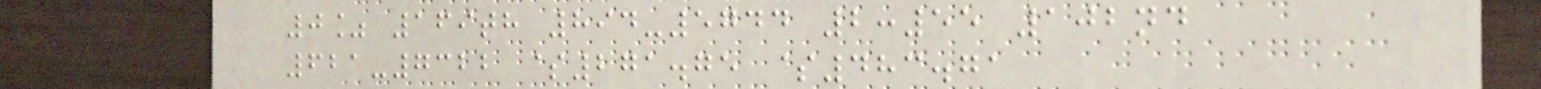0% 169th 894-5744 2:55 102nd
621-7322 $271.75 $483.71
